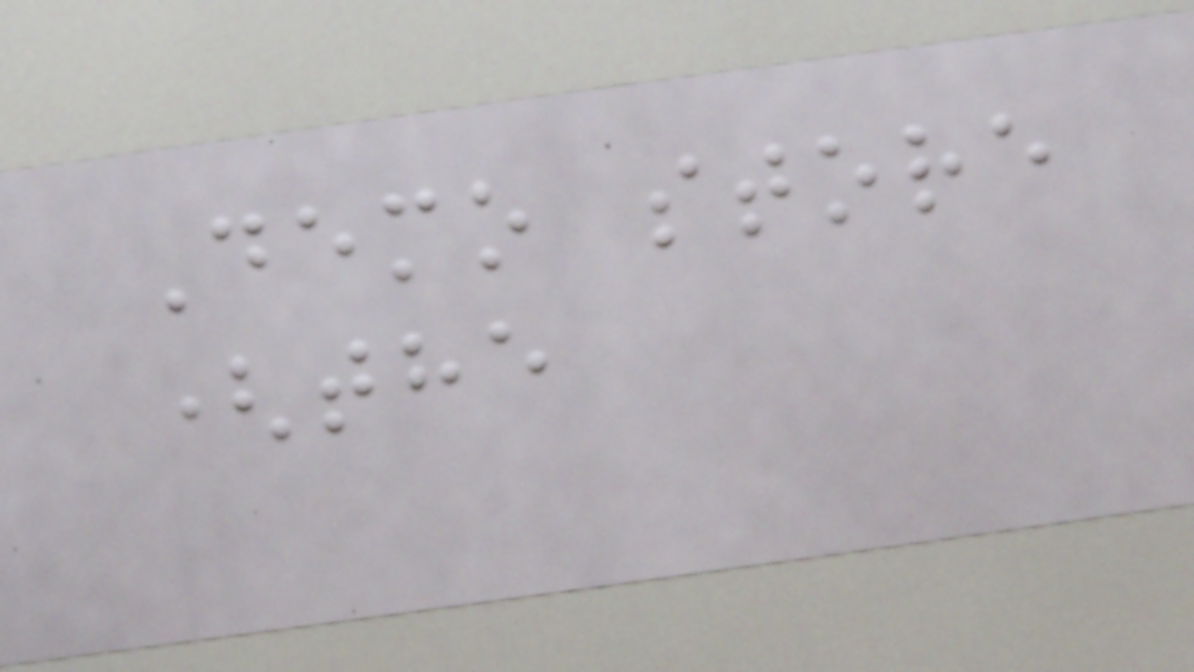Demo store
(the
